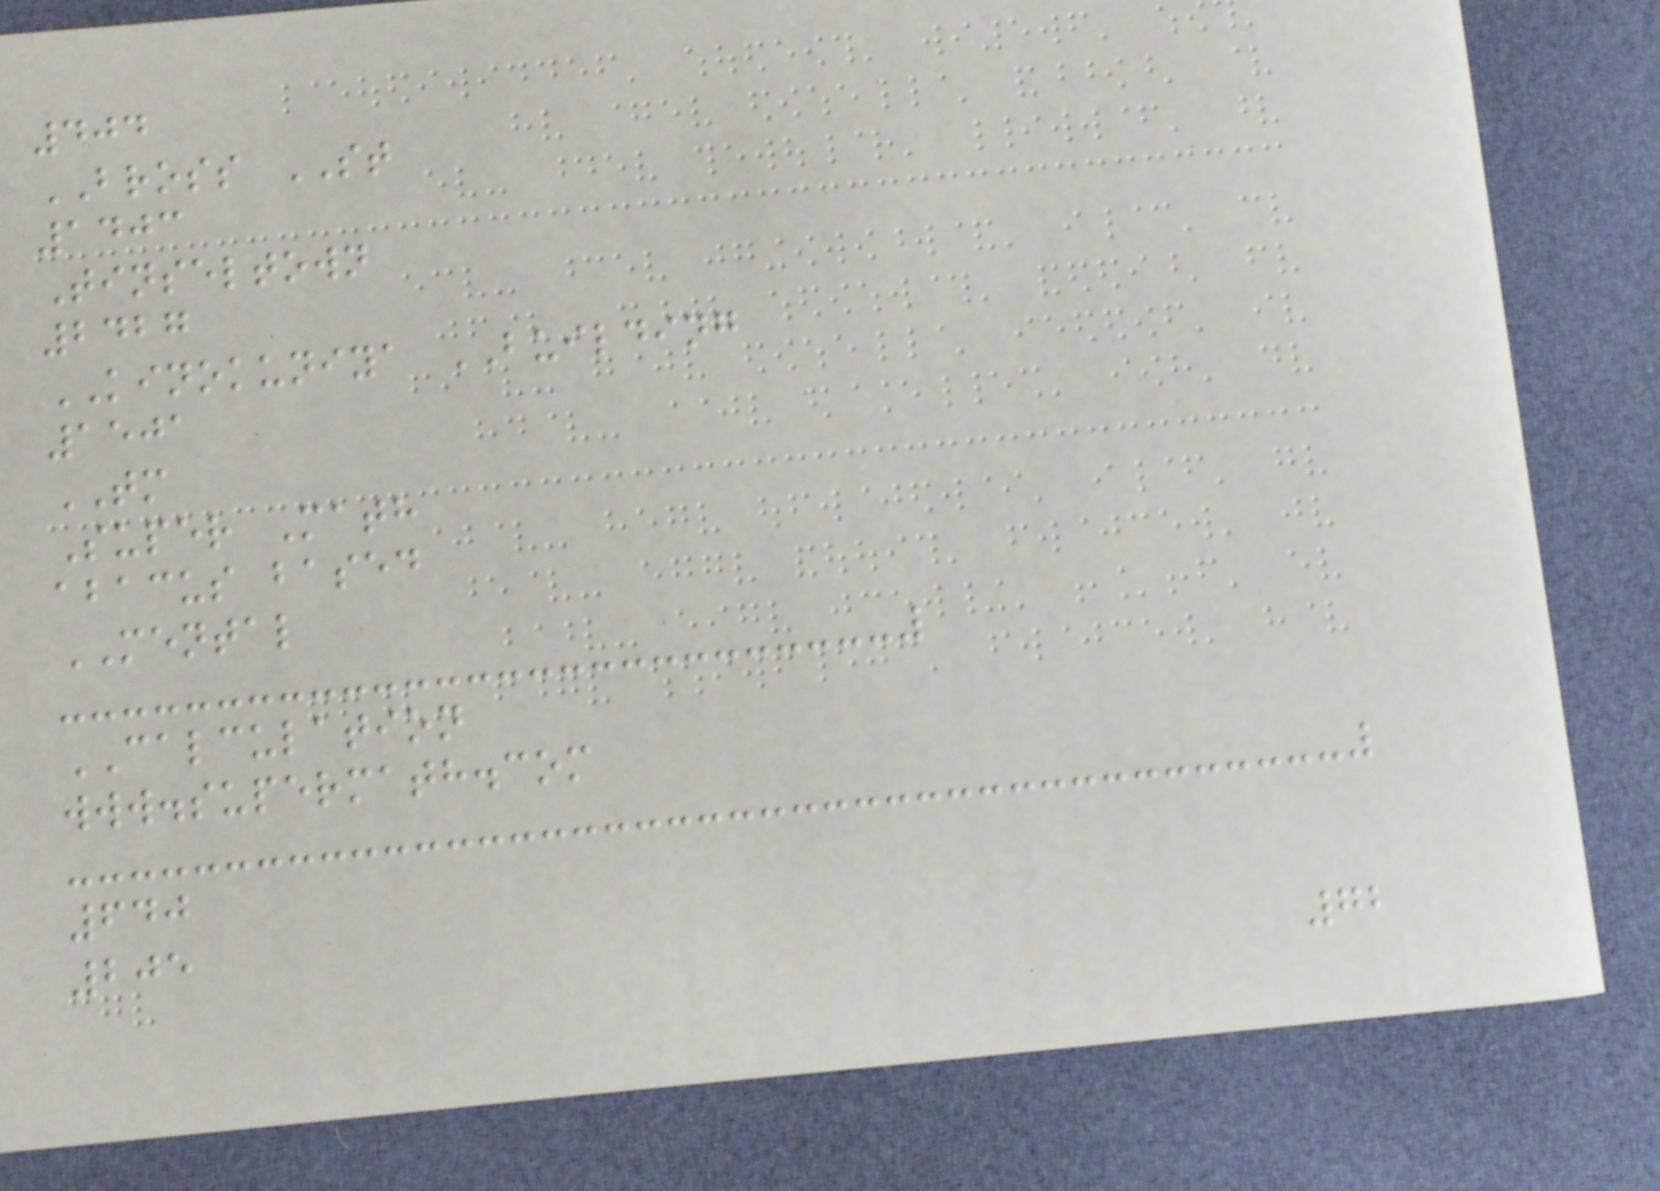404
BROSS ST
1403
Tinseltown
2427
KINOKUNIYA BUILDING
1501
TM
Super Math
abacus based
MENTAL
CALCULATION
www.supermath.com
640
205
72
